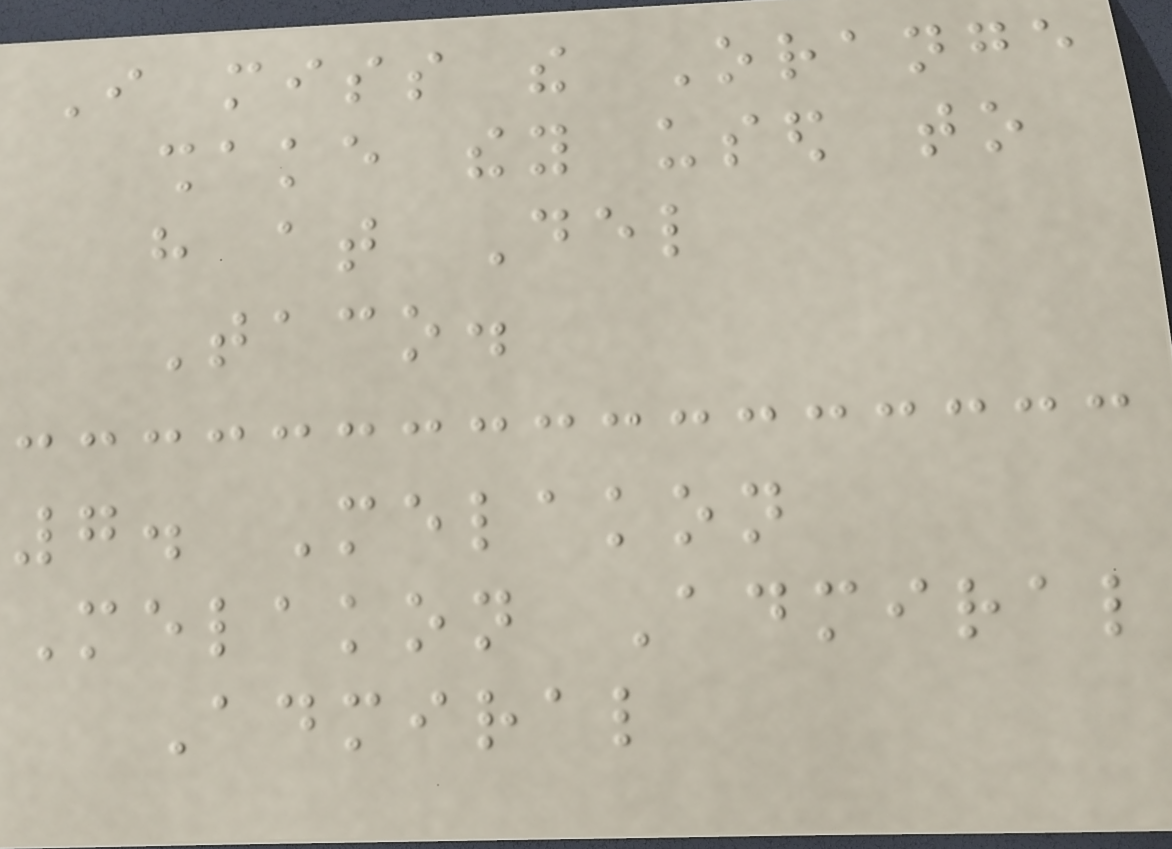I miss the Orange
shake they used to
have at Del
Taco.
7. Melakon
Melakon Admiral
Admiral
